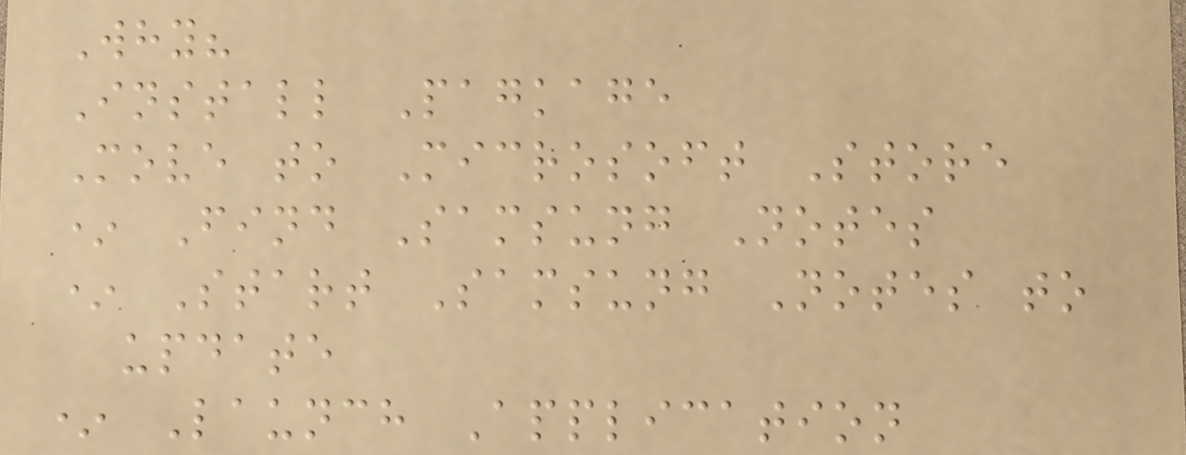Why?
Install Pagkage
Move to Microsoft Store
* Find Samsung Notes
* Start Samsung Notes to
update
* Launch Application
